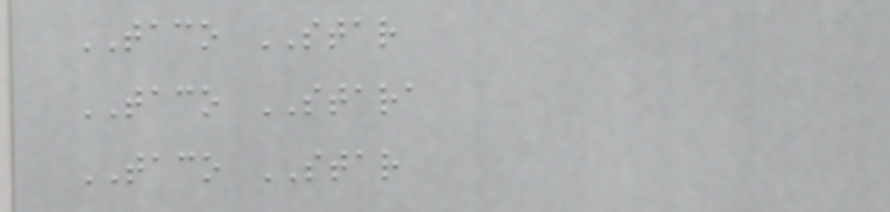TACO STAR
TACO STARA
TACO STAR
